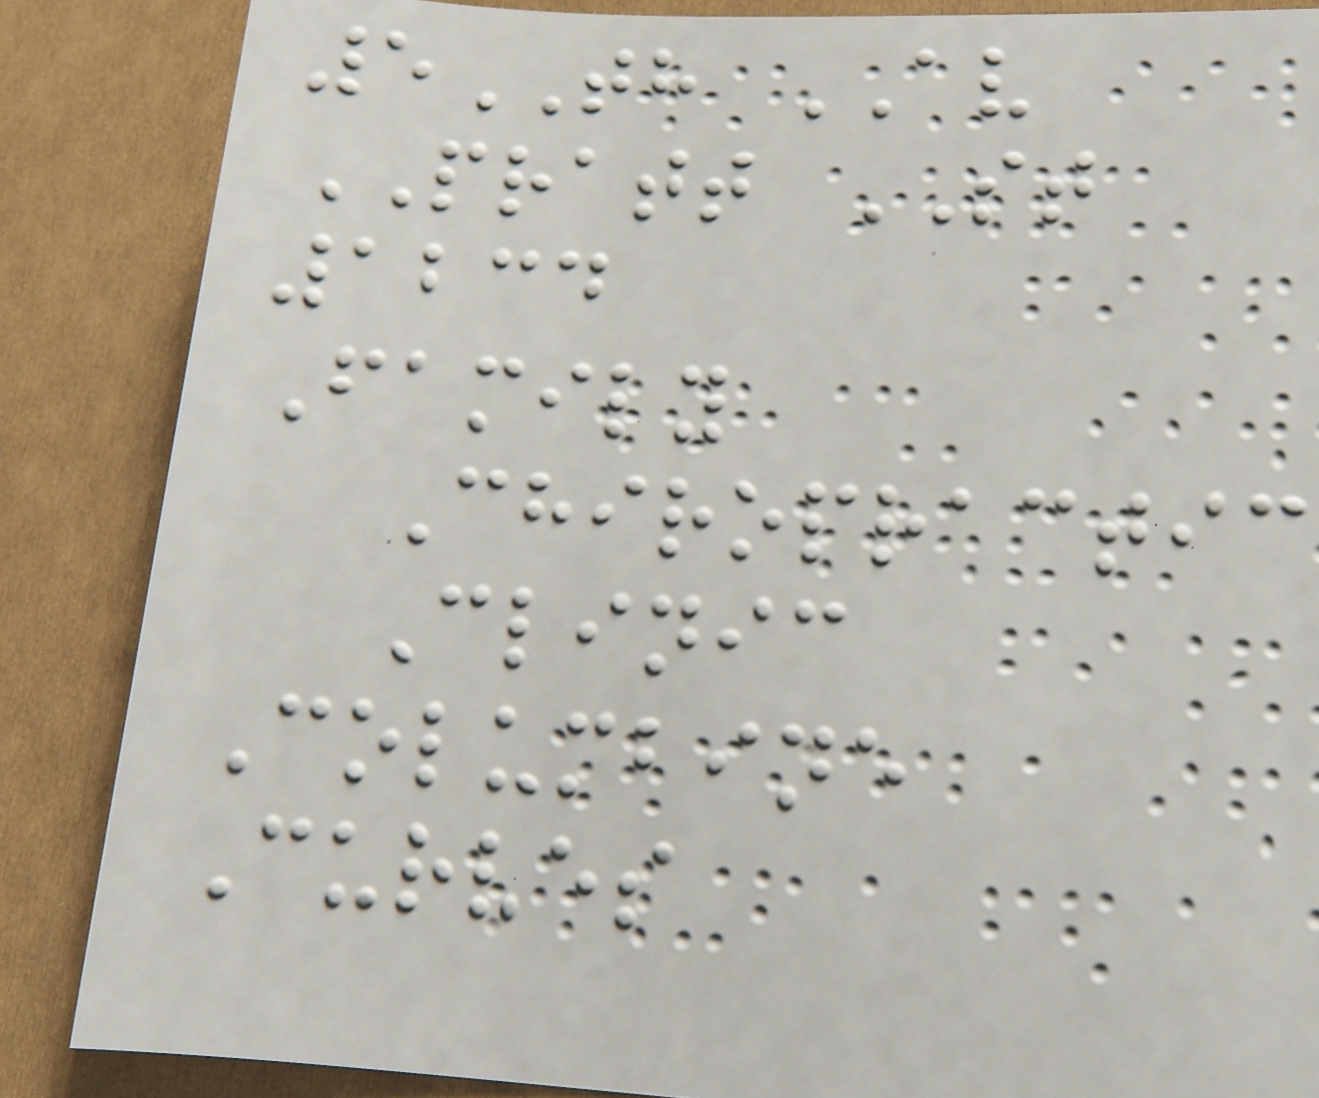5TH AV
PRATT ST
1234
Family
Chiropractic
Clinic
Columbine
Curves
